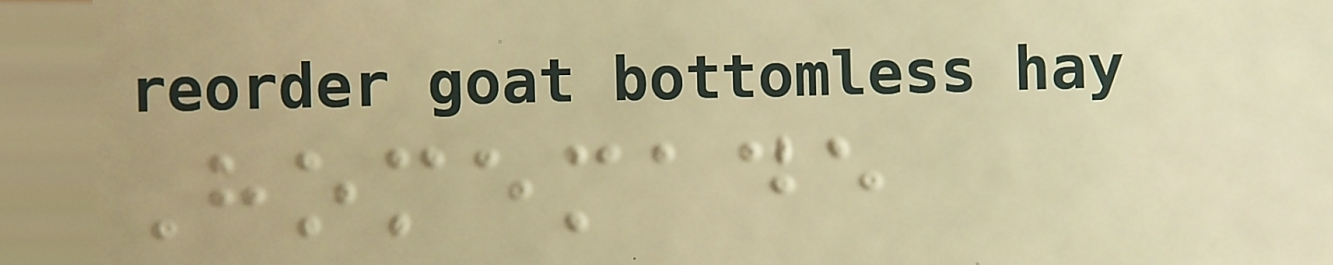Homemade
